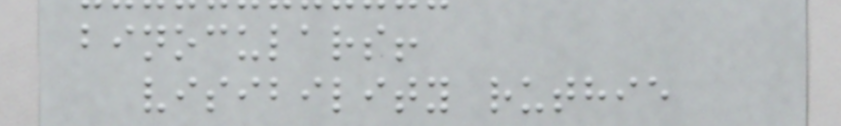binoculars!
visibility ruthie
